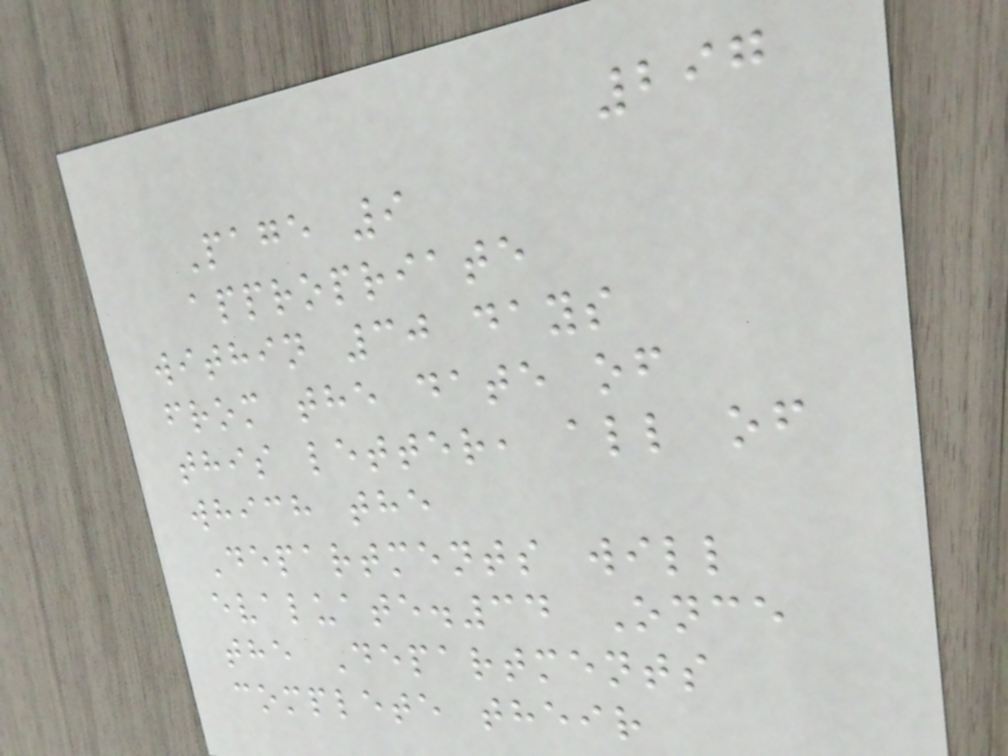297
Page 9
appropriate
within 30 days
from the date of
this letter, all of
which the
Departments will
evaluate.34 Once
the Departments
complete their
